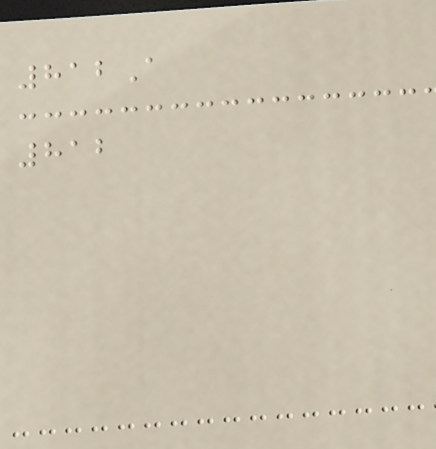812A
812
